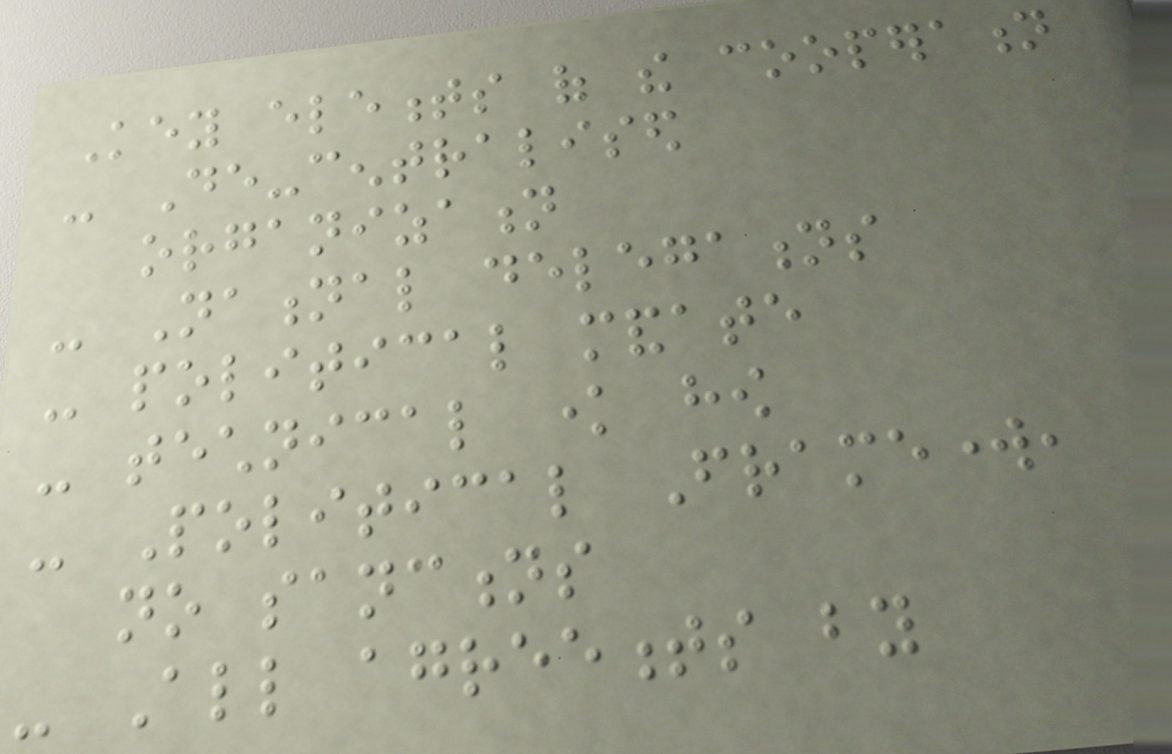Key elements of the cooperation
- De-centralised
organization
- National delegations
- political mandate
- technical know how
- Political Framework,
no sanctions
- All agreements by
